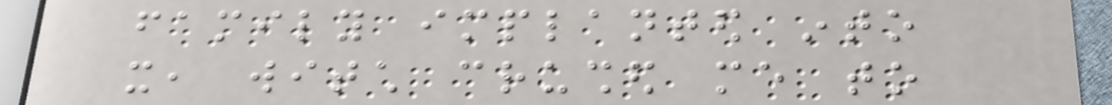family implanted into
it, witch crushed me to
